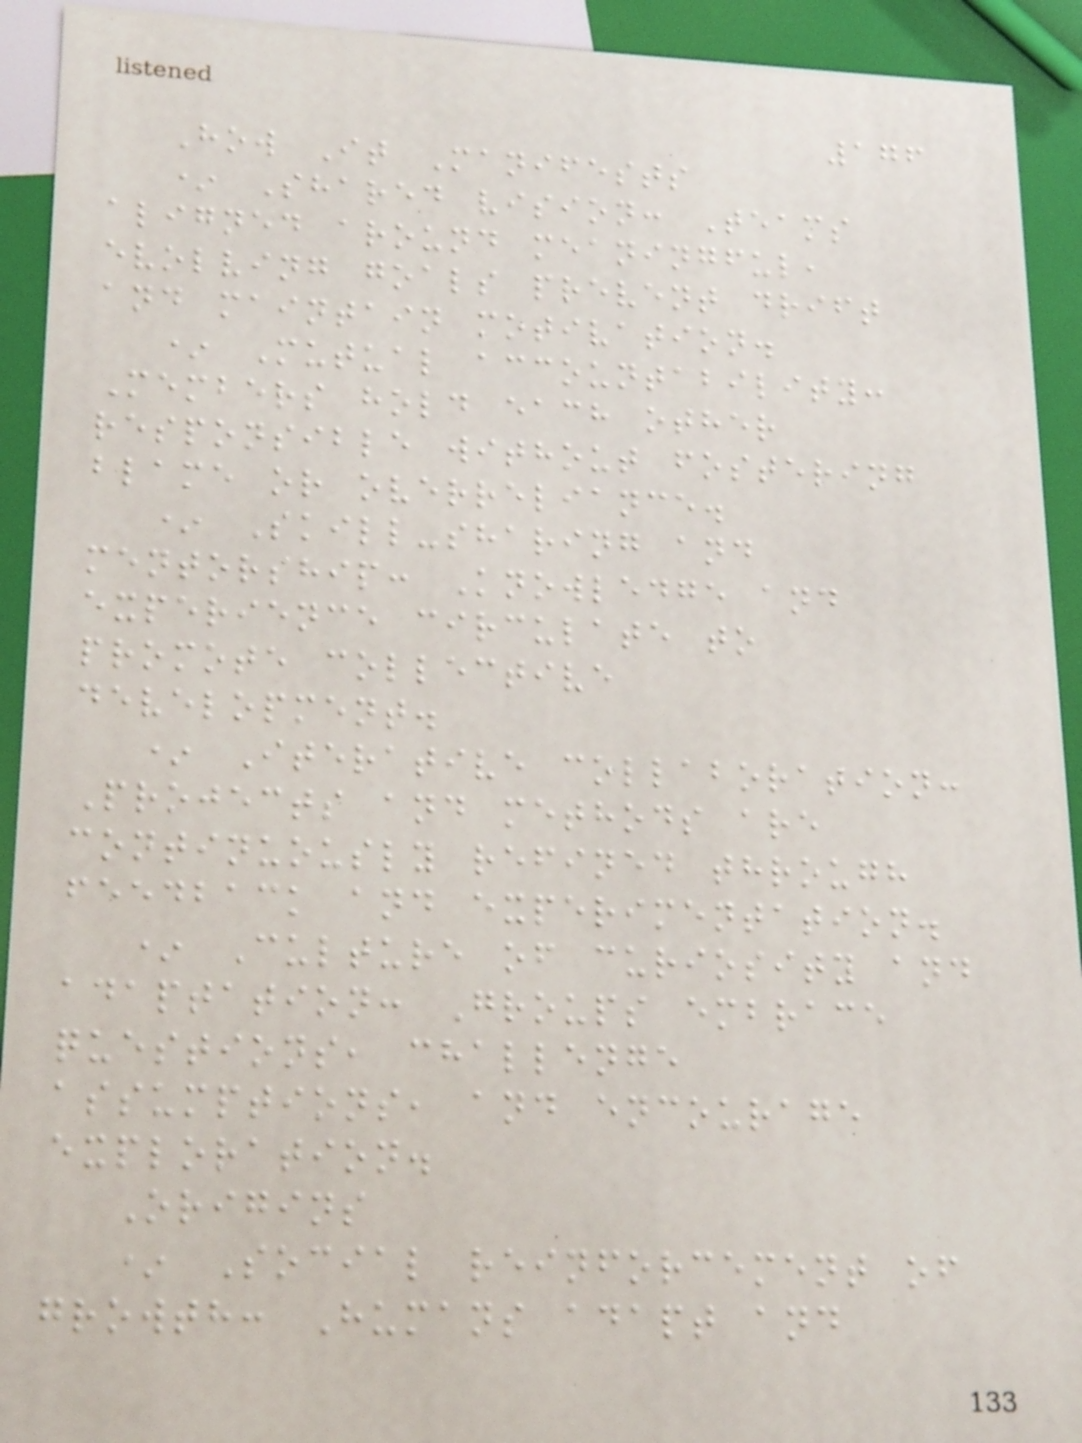176
How It Manifests
* Shared vision: Teams
aligned around meaningful,
evolving goals prevent drift
and maintain motivation.
* Mutual accountability:
Members hold each other
responsible without fostering
blame or overreliance.
* Skill-sharing and
mentorship: Knowledge and
experience circulate to
promote collective
development.
* Iterative collaboration:
Projects and methods are
continuously refined through
feedback and experimentation.
* Culture of curiosity and
adaptation: Groups embrace
questions, challenge
assumptions, and encourage
exploration.
Origins
* Social reinforcement of
growth: Humans adapt and
